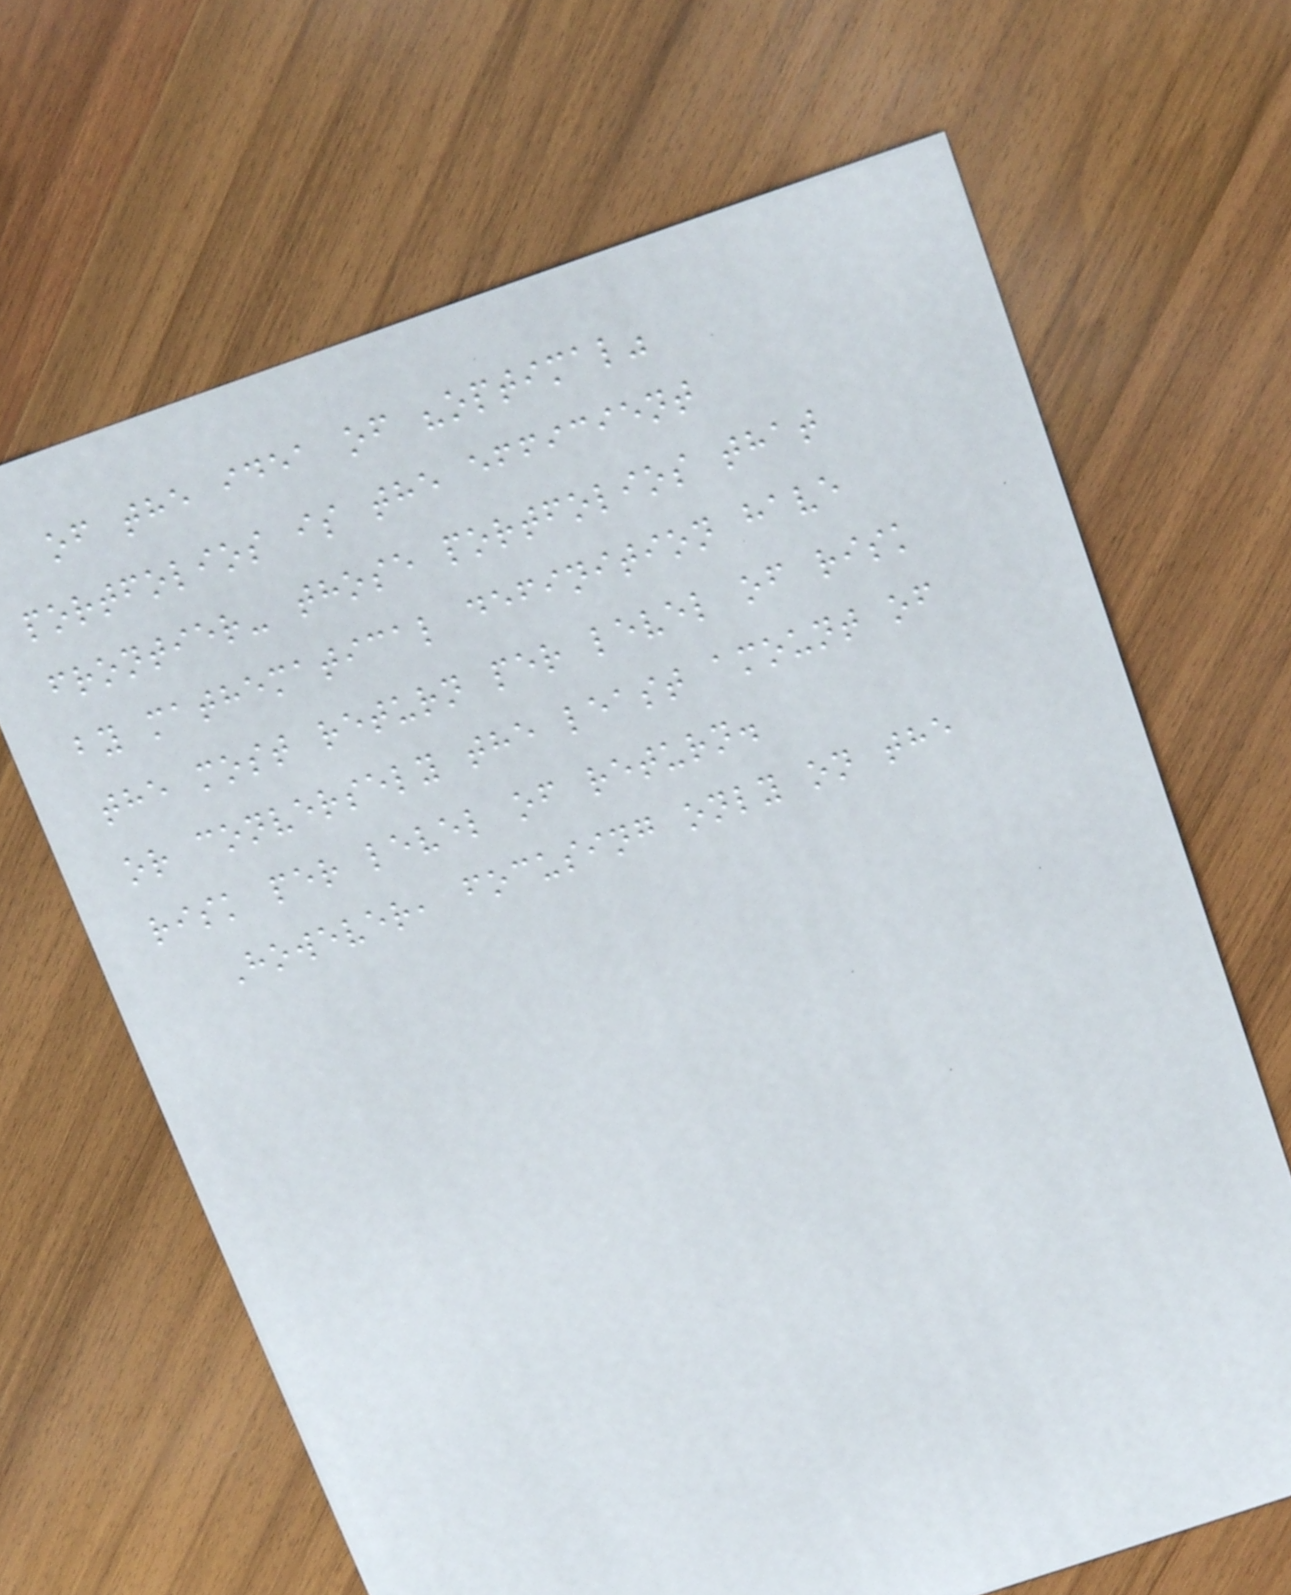of the idea of "optimal"
portfolios is the efficient
frontier- those portfolios that
by mathematical definition have
the most return per level of risk
or conversely the least amount of
risk per level of return.
However, focusing only on the
